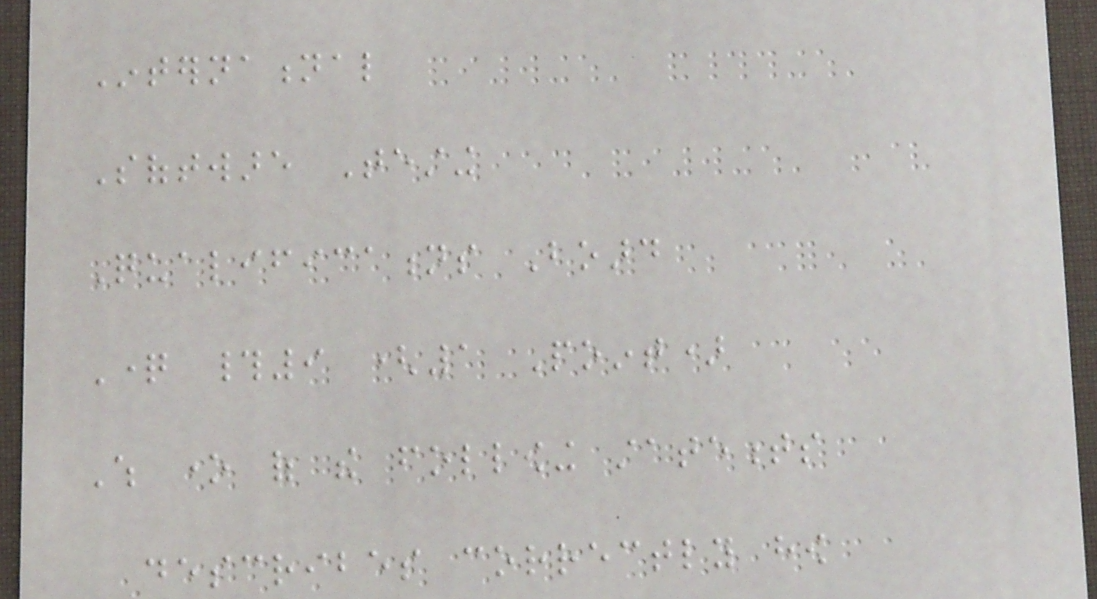International
Software Testing
Qualifications Board
Question #9 (1 Point)
Which one of the following statements
describes correctly how
